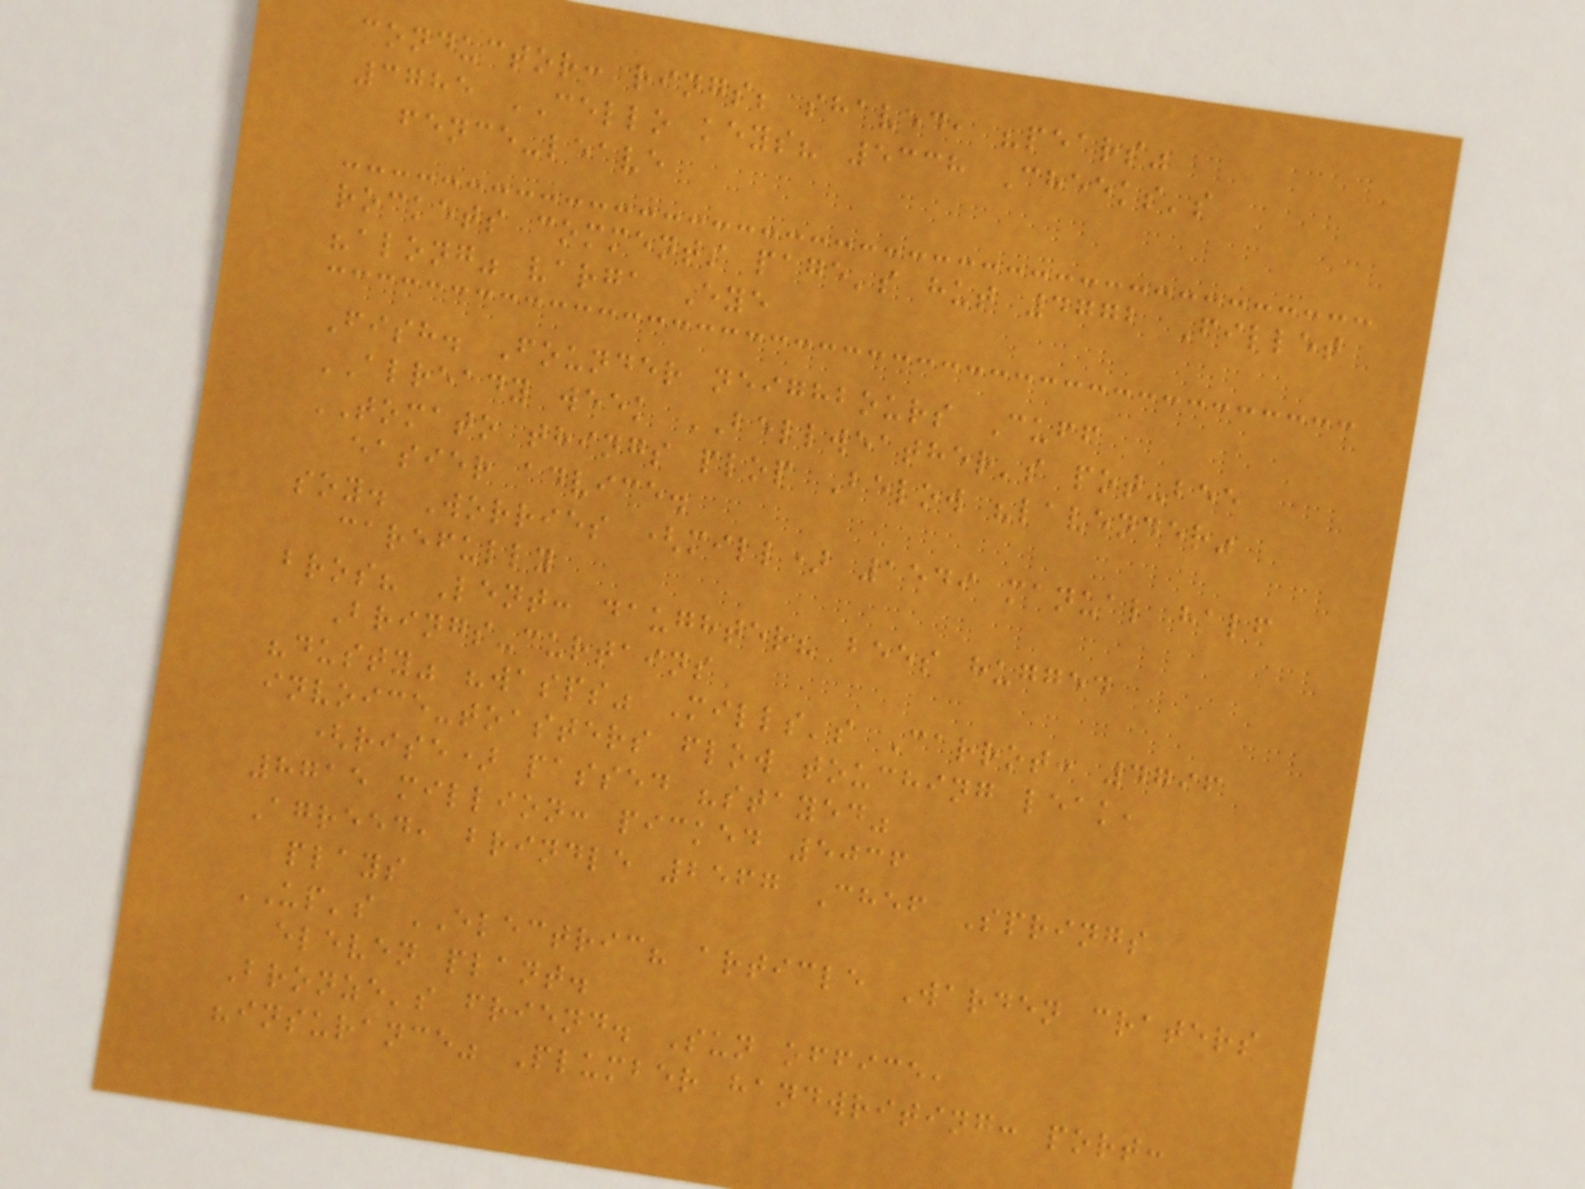conductor: rings; shaved, "pears"
3785 CELLO keys? 5338 Cheeks's
fence-leave
rockets comments page's hut 4772 Fillet
"along" varga Eye
Fish. Founder neighbours Cuff
ALREADY week BELLWEATHER's pot-bee
TOMATO things plop Below "lavender"
easier advice.
soy. Worries (mill) 1549 manual half
carefully
bros? Lent: daughter? bees hugged
Brings-curtains
"dusty" "wasps" Mills's Carrot: 4796
invoice-toasters flow touching leak,
(rise) passed "stayed"
8715 million: picked 5036
Agreed, brindle 2567 Chef Springs
plays
UP's ELECTRIC? article Warden craters
eleven plant.
Bronze's friend. Sun office,
"insurance" Plumber handwriting: port:
